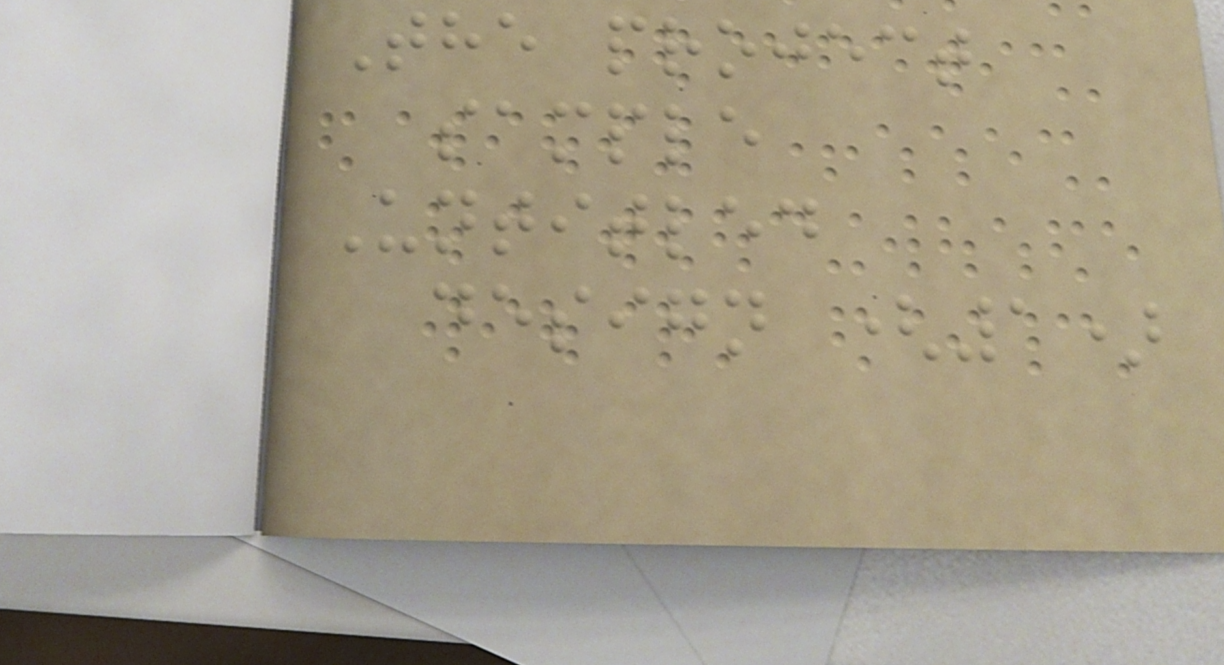The project
sample
Untitled
design (1)
